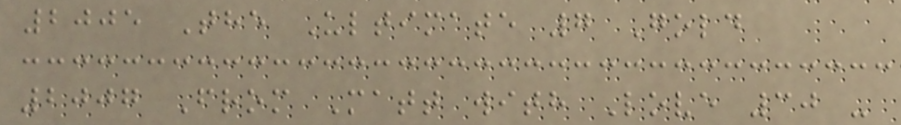2005 The Ultimate 7 Gold
2007 From Matt with Love 30 -
